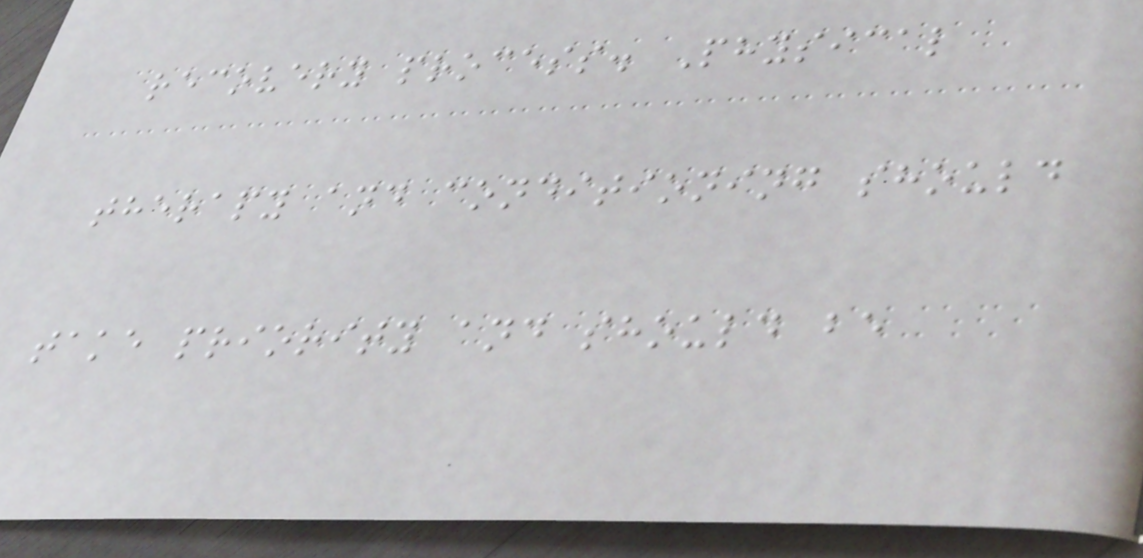recovery process. Physical
therapy and conditioning should
take priority and should be
